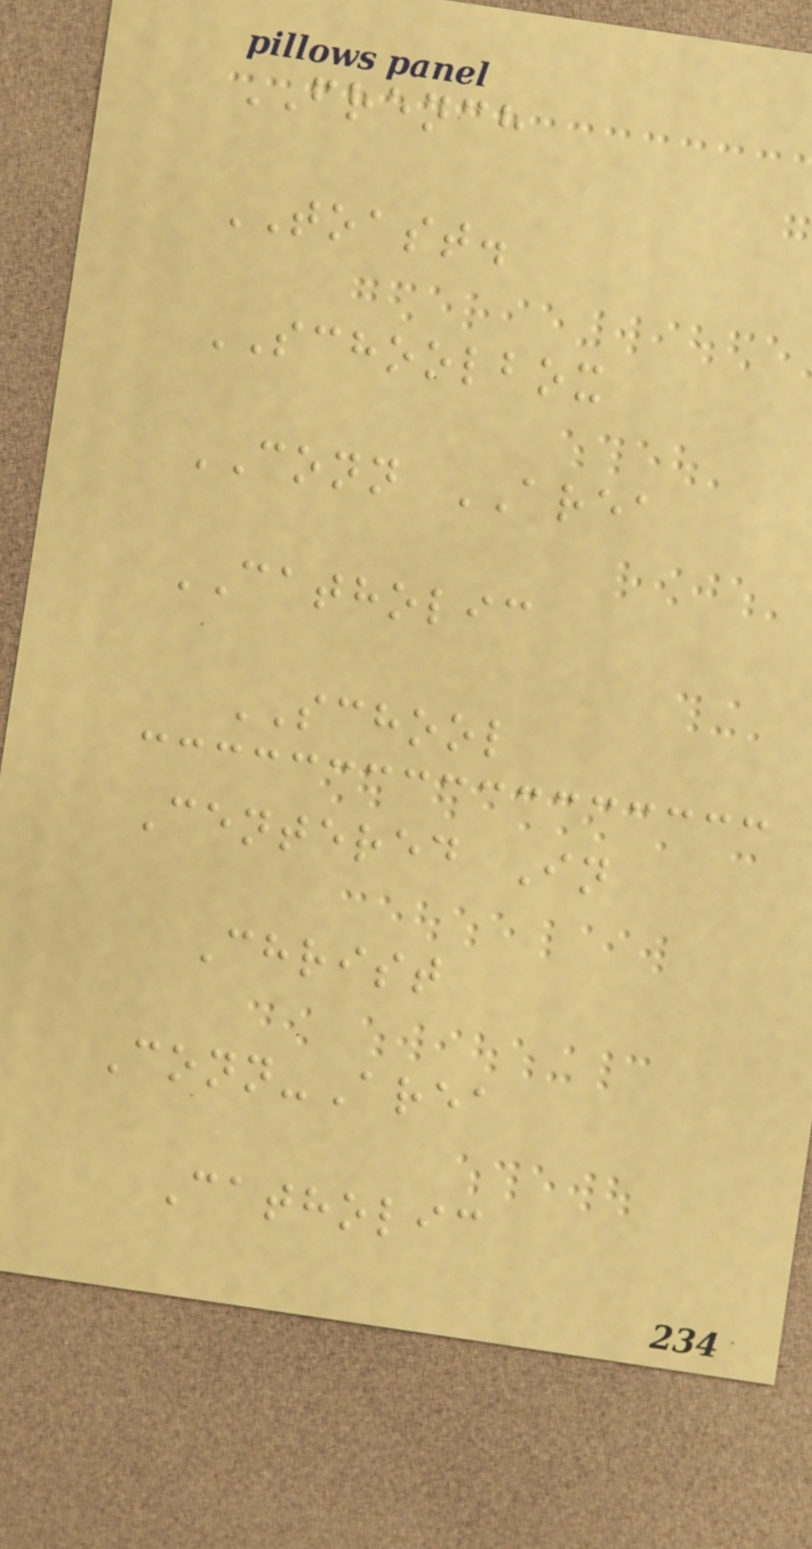FRENCH
TOAST.
SCHOOLBOX
CONN AREA
CATHOLIC
SCHOOL
Centered In
Christ
Conn-Area
Catholic
